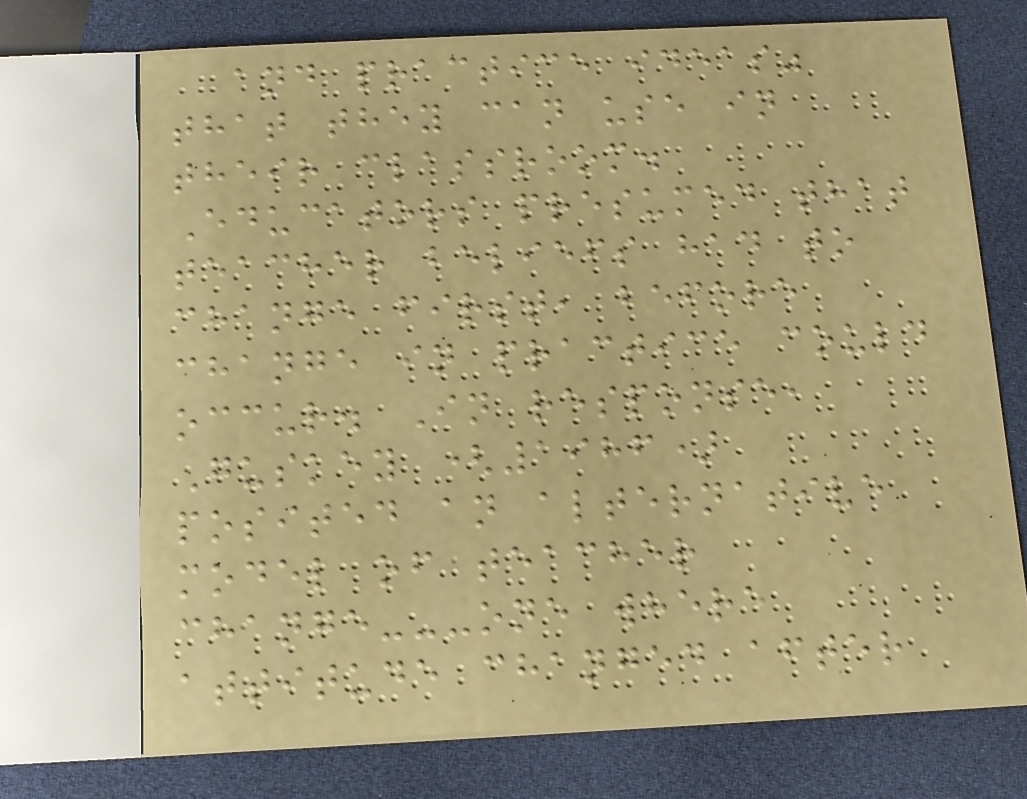and practice ideas"
that they can use in
their classroom.
Educators presumed that
teacher beliefs had to
change first, before
change in practice could
occur. In response,
Guskey (1986)
posited an alternative
model of teacher
change---one where
attitude changed after
